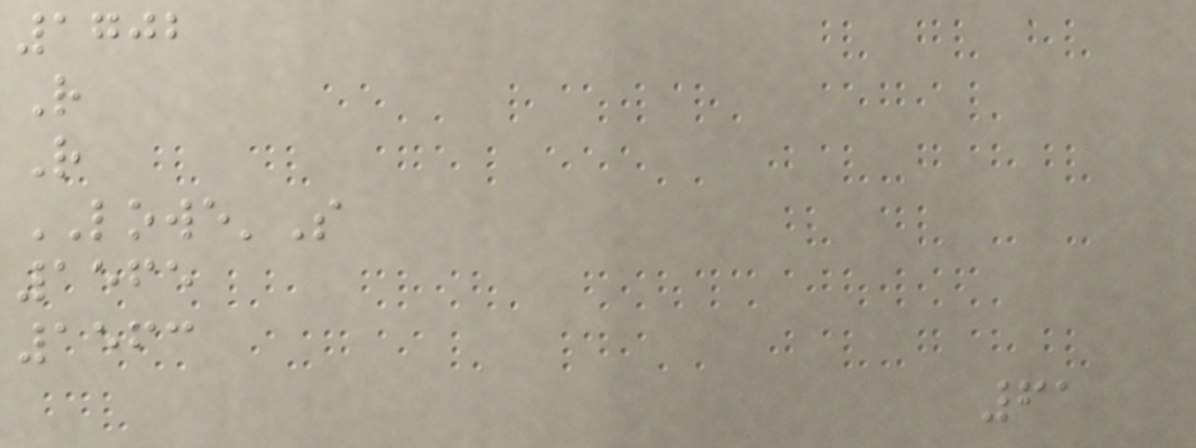1702
R
R
LOWE'S
1565
1563
61
